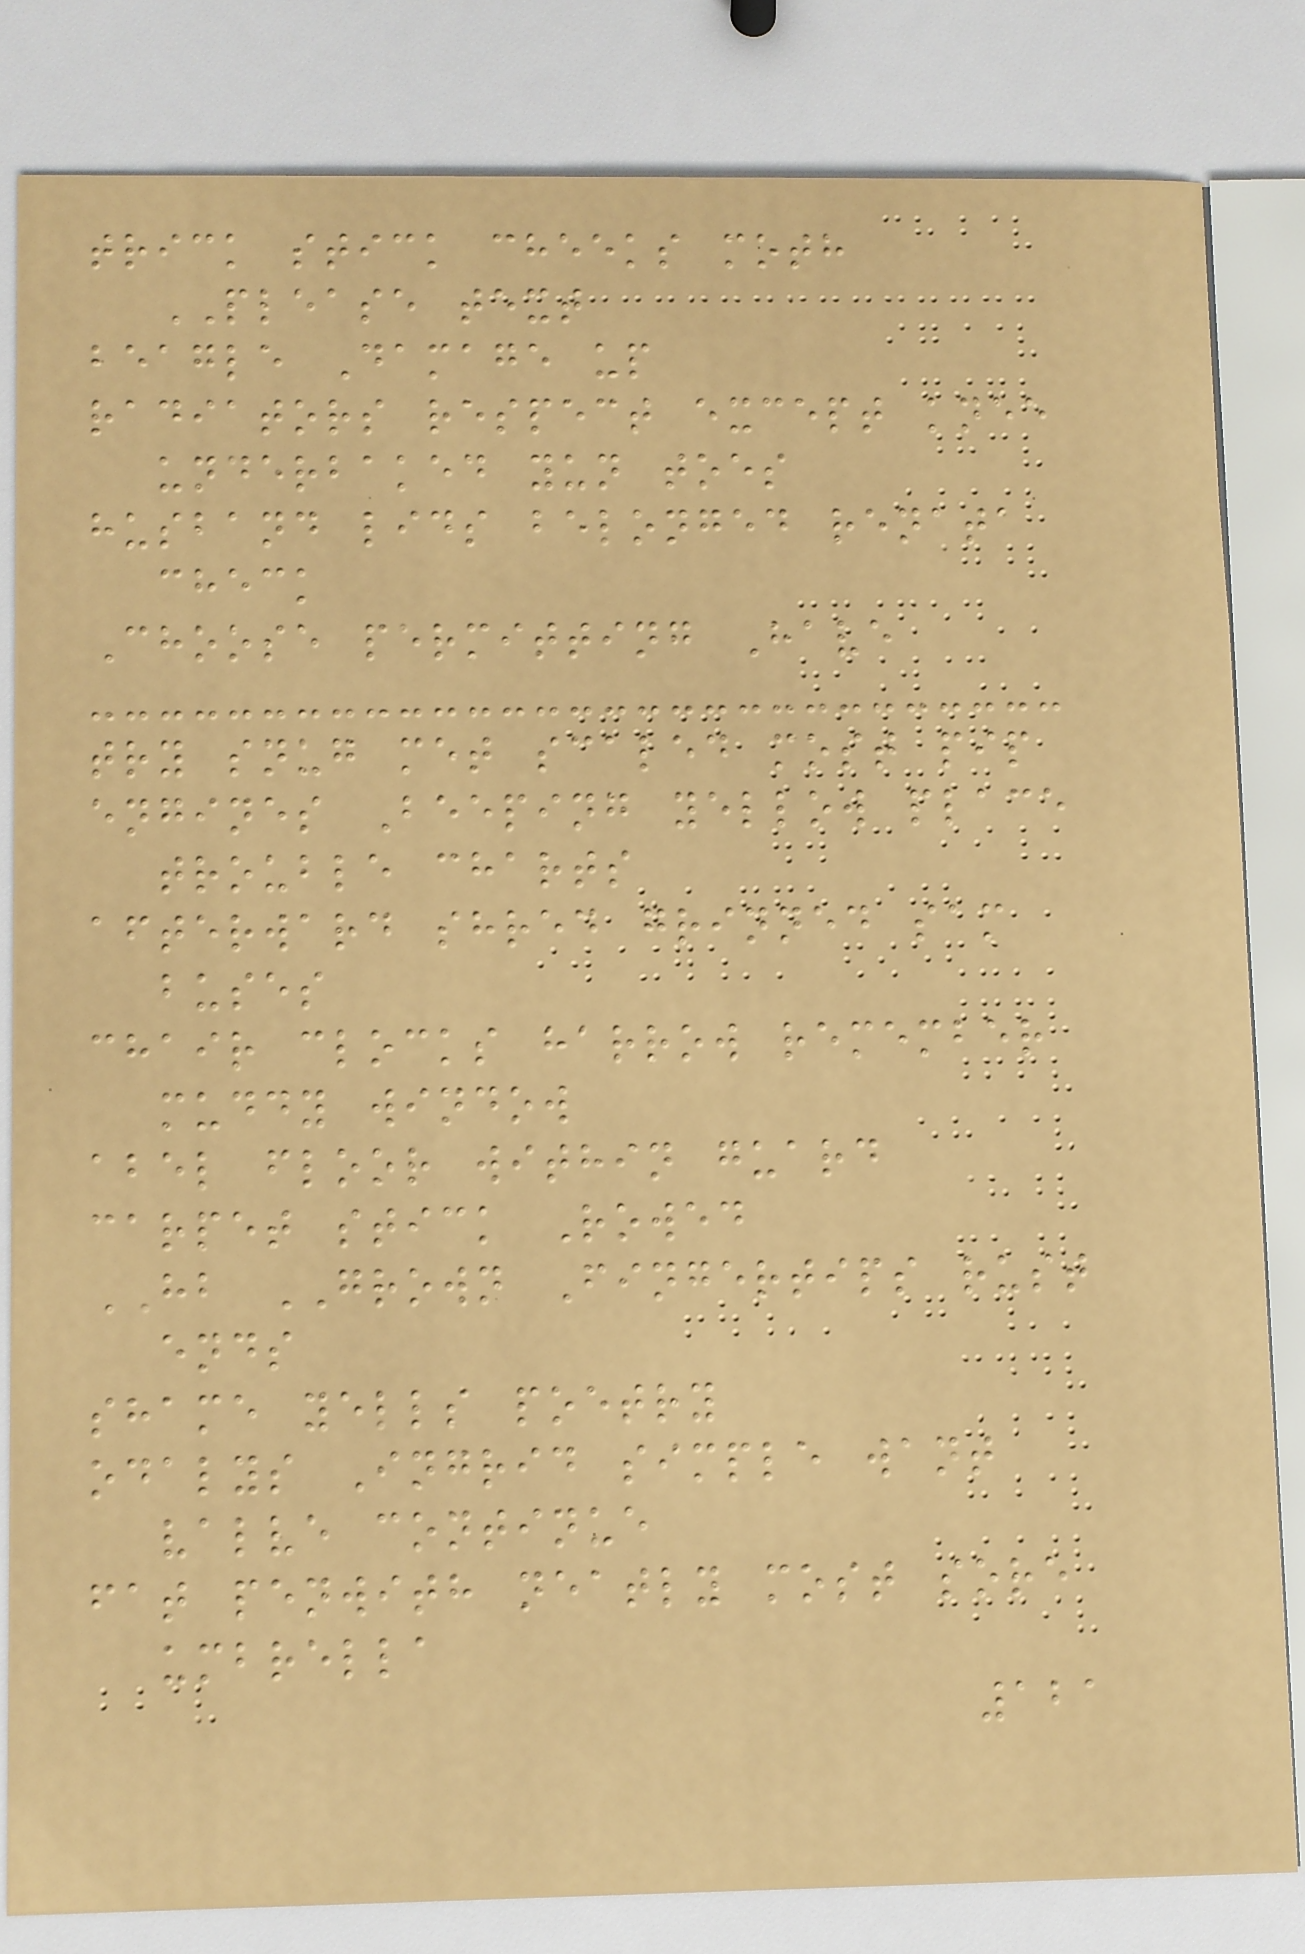trick stick cheeks moth
PLEASE text
beagle Damage up
radiators respect except knee
underbaked yun toes
husband lids belonged renata
check
Choose permitting Have
try snug met scaled most pip
engines Beeping yellow place
trouble charts
afterward shred grinned sam
buses
chair clocks harrow remember
muddy window
abel floor within guard
carpet stick Rowed
HB GROWN Fingertips rust
ends
shame yells poetry
odalys Ingrid simple want
valve continue
fat penwith neatly most sore
umbrella
121
